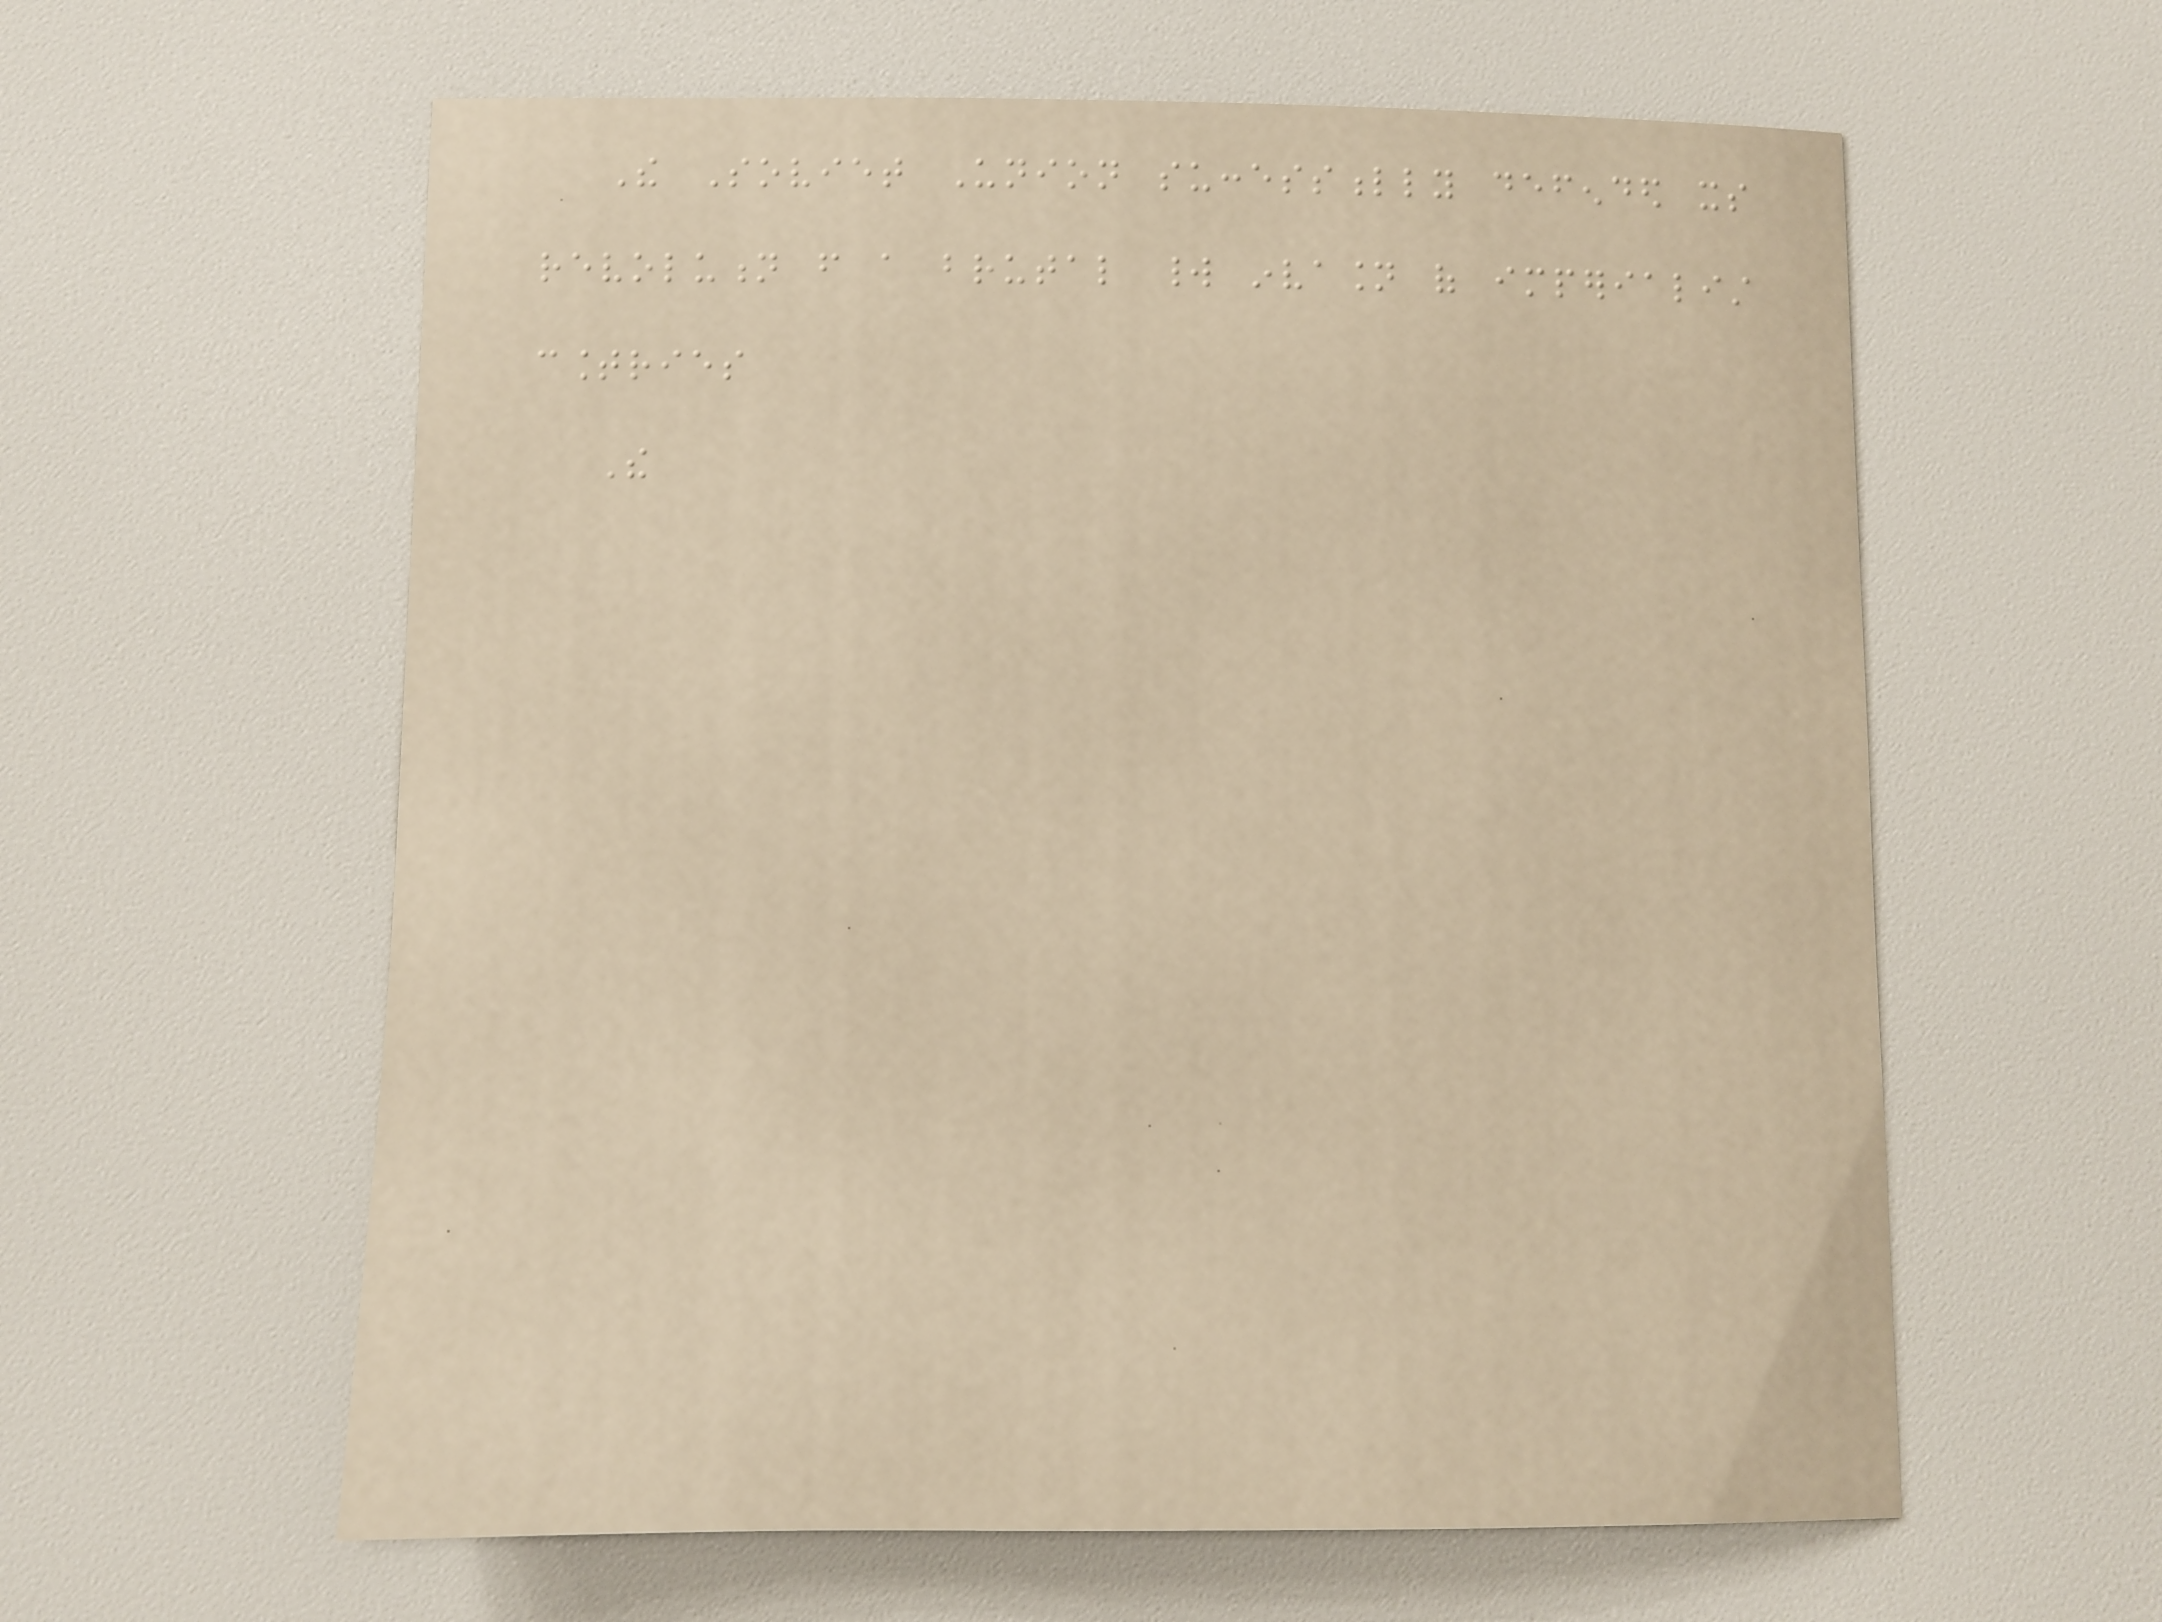The Soviet Union successfully defended its
revolution from a brutal world invasion of imperialist
countries
The
